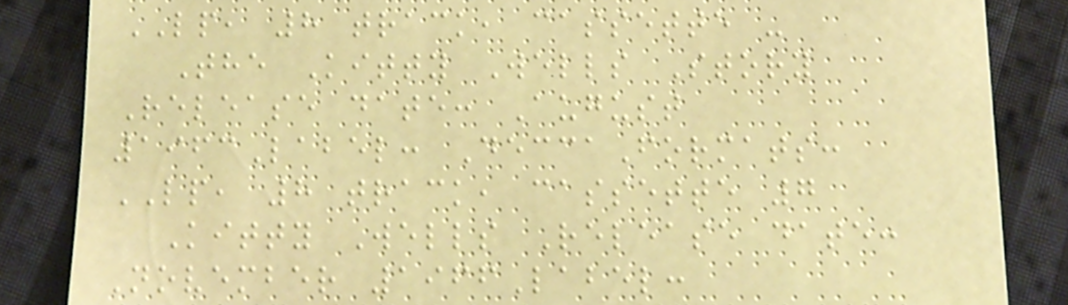LP, 8 track, cassette -
The Kitty Wells Story
Release date: August
1963Label: DeccaFormats:
LP, 8 track, cassette 7
Kitty Wells Release date:
November 1966Label:
